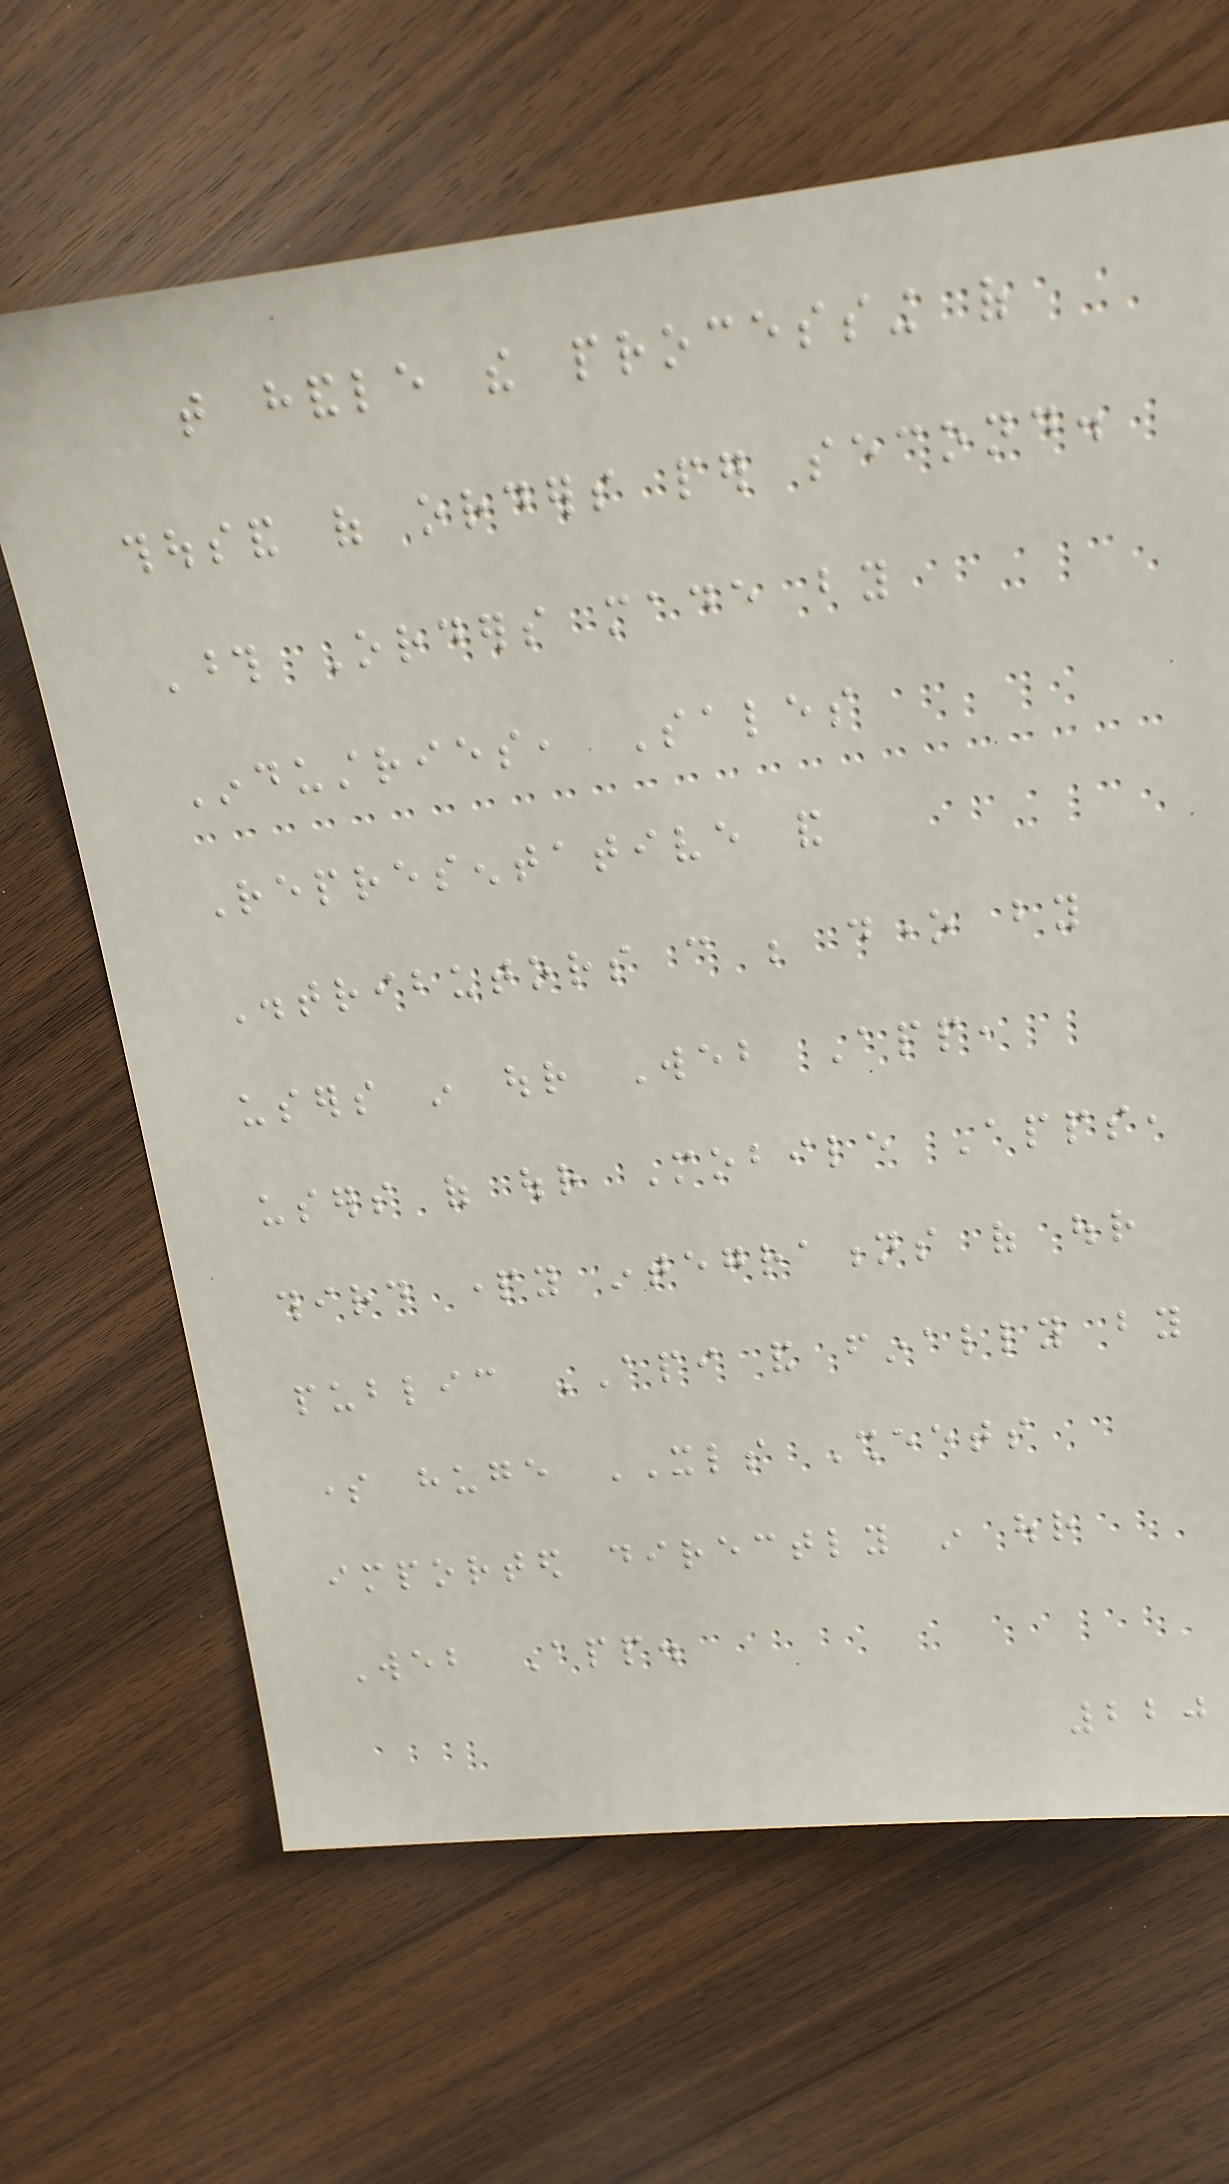that handle the processing of
thousand of orders per second.
Those Orders made by
Industries, Sales
Representative and
Distributors can be done by
users in our Web App,
users of our Mobile Apps,
third party integrations of our
public API and finally by
some huge XLS Sheets
imported directly in our
Web App.
220
